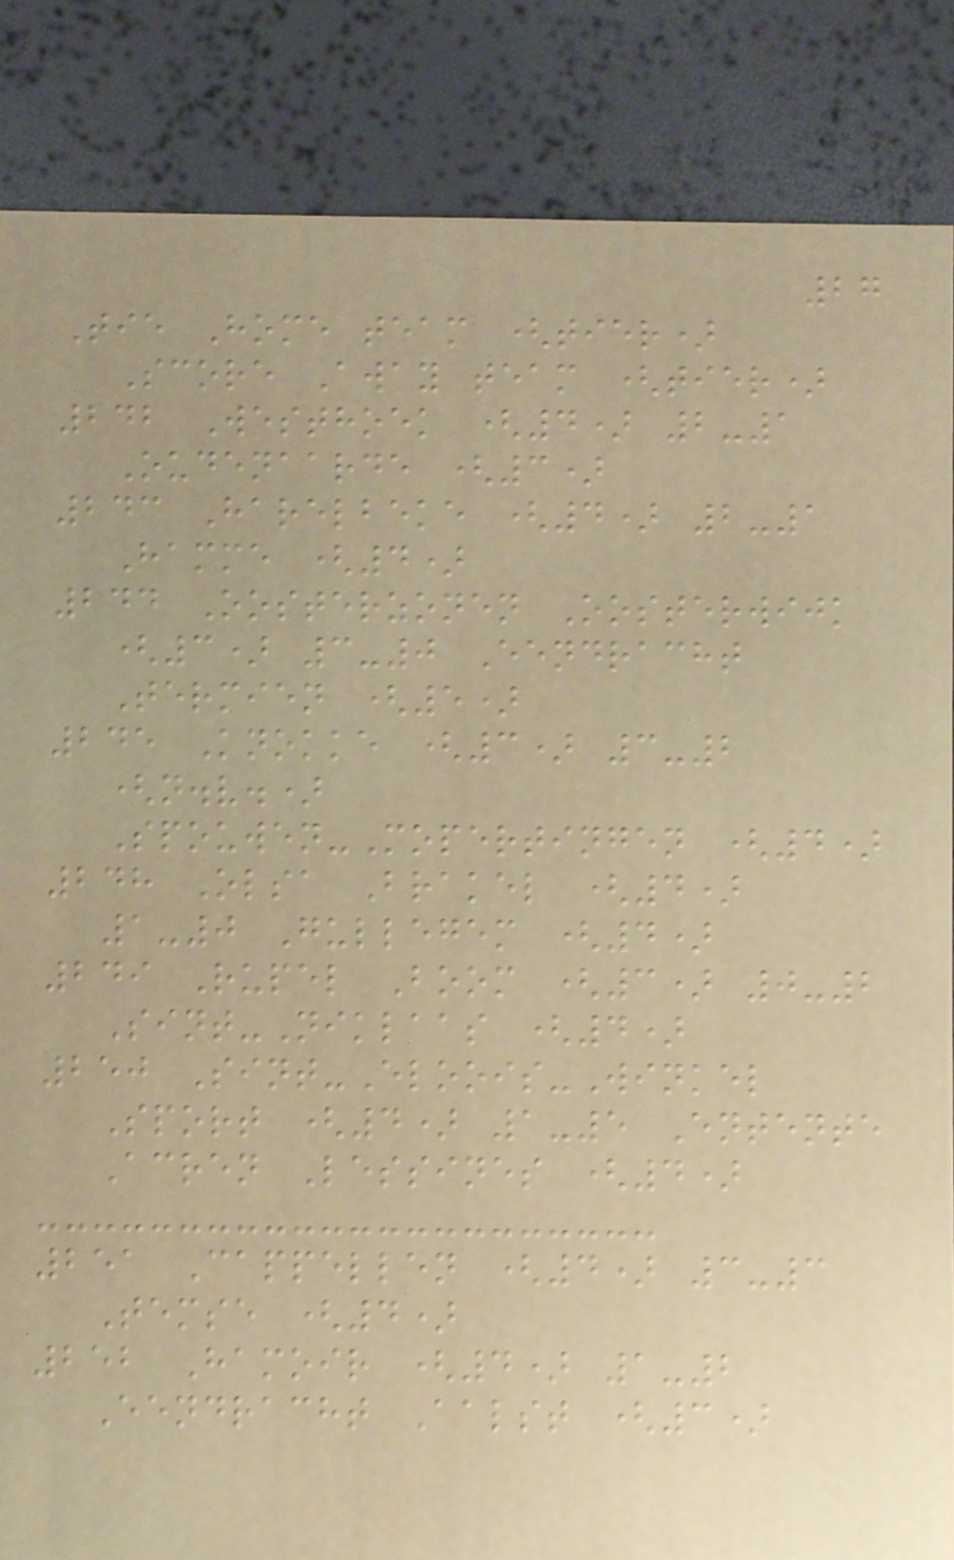27
Tie Home team (tier)
Score Away team (tier)
242 Westhoek (4) 2-1
Oudenaarde (3)
243 Harelbeke (4) 2-1
Hamme (4)
244 Oosterzonen Oosterwijk
(3) 3-0 Eendracht
Termien (5)
245 Knokke (3) 3-2
(n.v.)
Spouwen-Mopertingen (4)
248 Olsa Brakel (4)
1-0 Gullegem (4)
249 Rupel Boom (3) 0-2
Sint-Niklaas (4)
250 Sint-Eloois-Winkel
Sport (4) 1-5 Entente
Acren Lessines (4)
251 Cappellen (4) 3-3
Temse (4)
252 Hamoir (4) 1-2
Eendracht Aalst (3)
